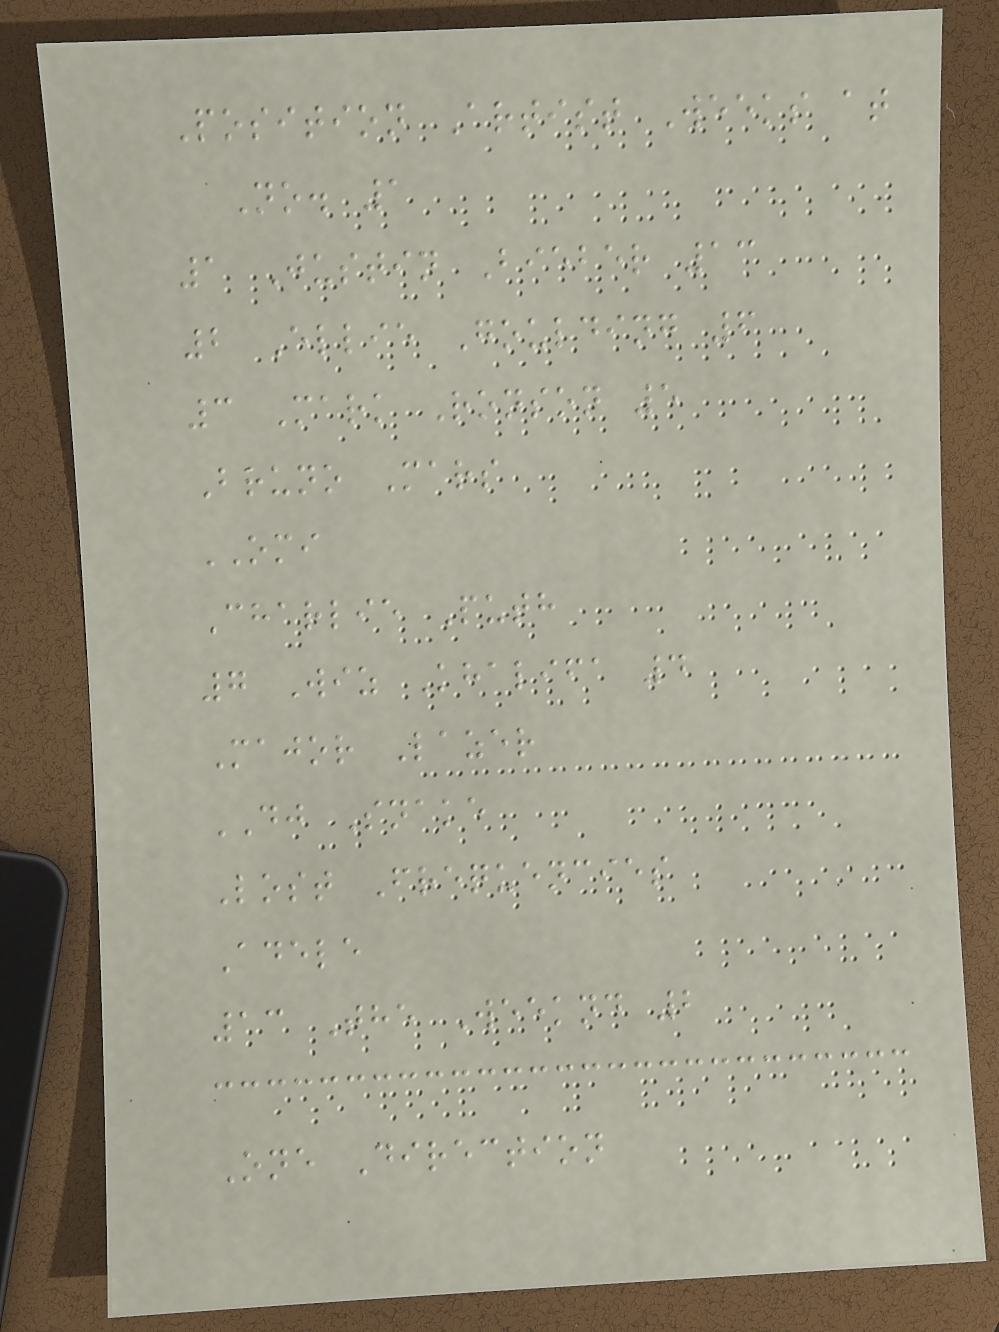Position Artist Weeks at
No. 1
1 Justin Bieber 13
2 Ellie Goulding 6
3 Mark Ronson 5
Bruno Mars
OMI
Charlie Puth
7 Wiz Khalifa 4
Major Lazer
DJ Snake
Lost Frequencies
Adele
13 The Weeknd 2
One Direction
